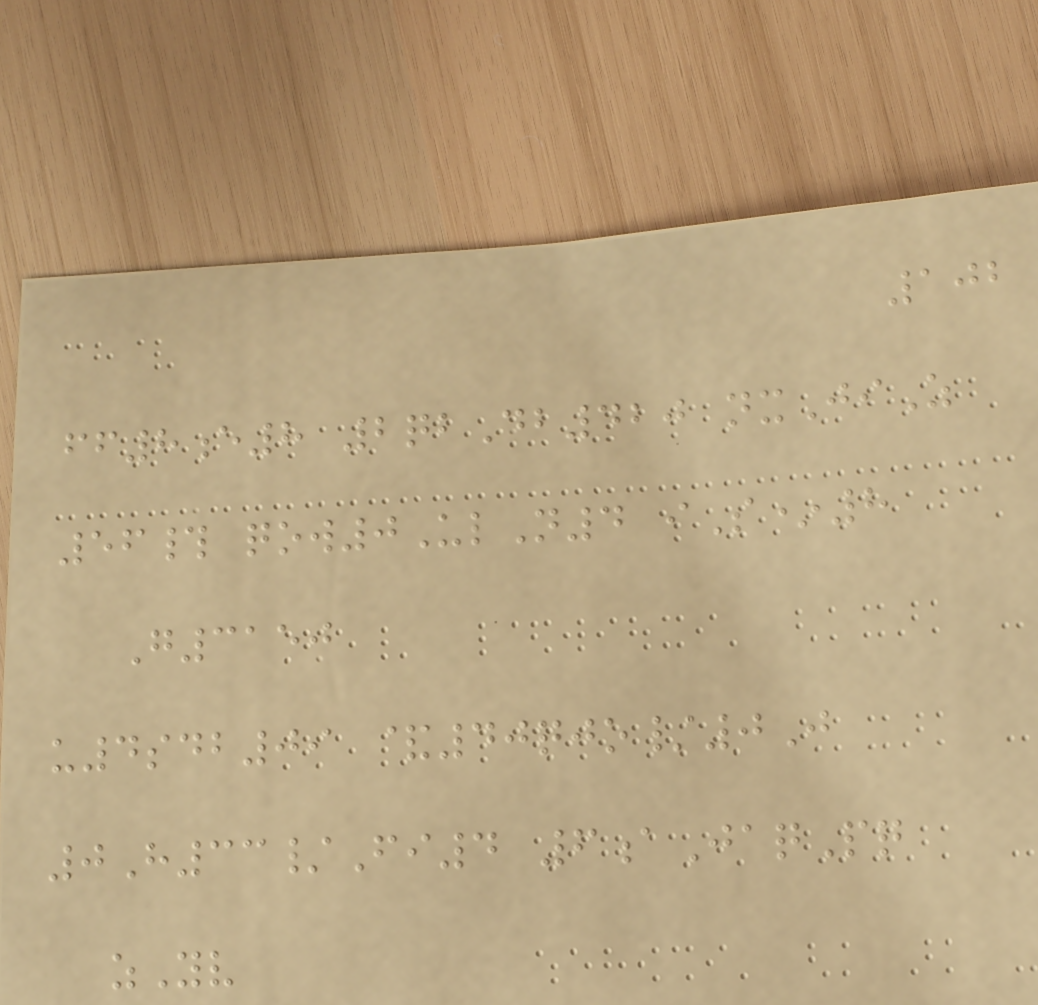102
ff8e8 2qbDb420 nxJiZ
56# qow0UlN4 iS*8
G3150
u4sdb09 &40qjo/0J
0H33/Fi4 6aJaqPq
zYv
